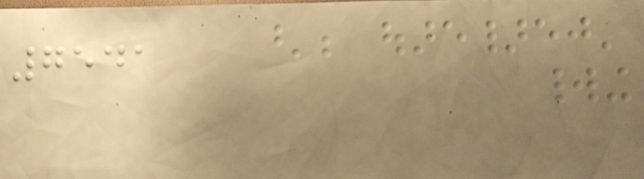7541
